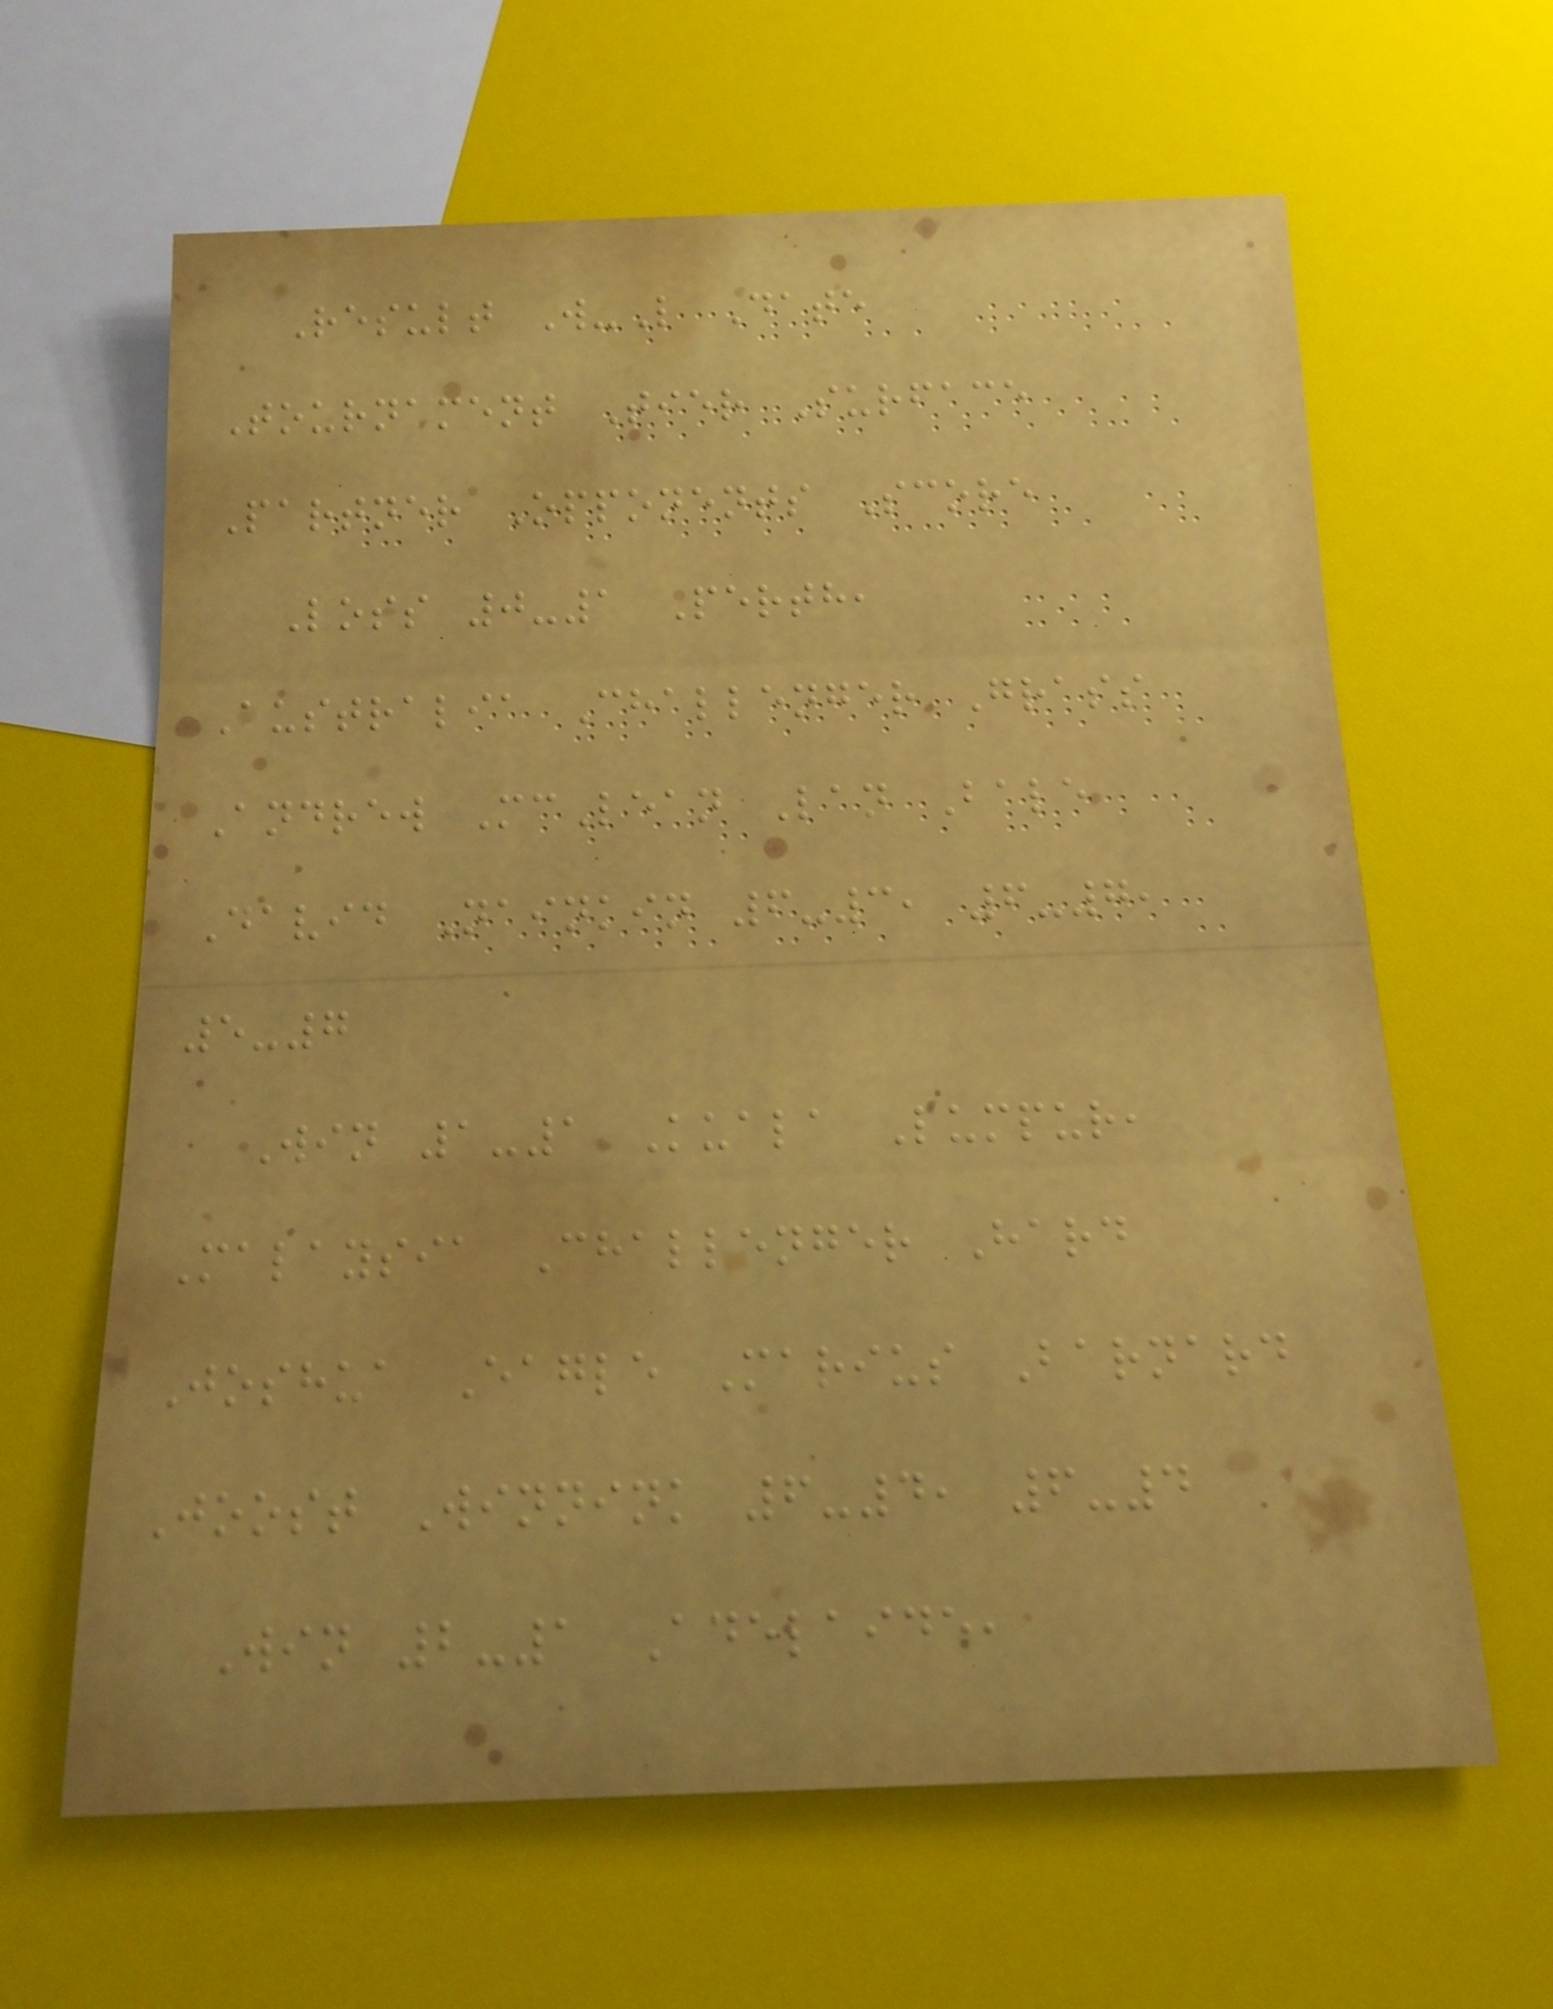Result W-L Date
Tournament Tier Surface
Partner Opponents Score
Loss 0-1 Perth,
Australia Challenger Grass
Andrew McLean Lan Bale
David Nainkin 6-3, 6-7,
5-7
Win 1-1 Kuala Lumpur,
Malaysia Challenger Hard
Joshua Eagle Marius Barnard
Joost Winnink 6-4, 6-4
Win 2-1 Adelaide,
